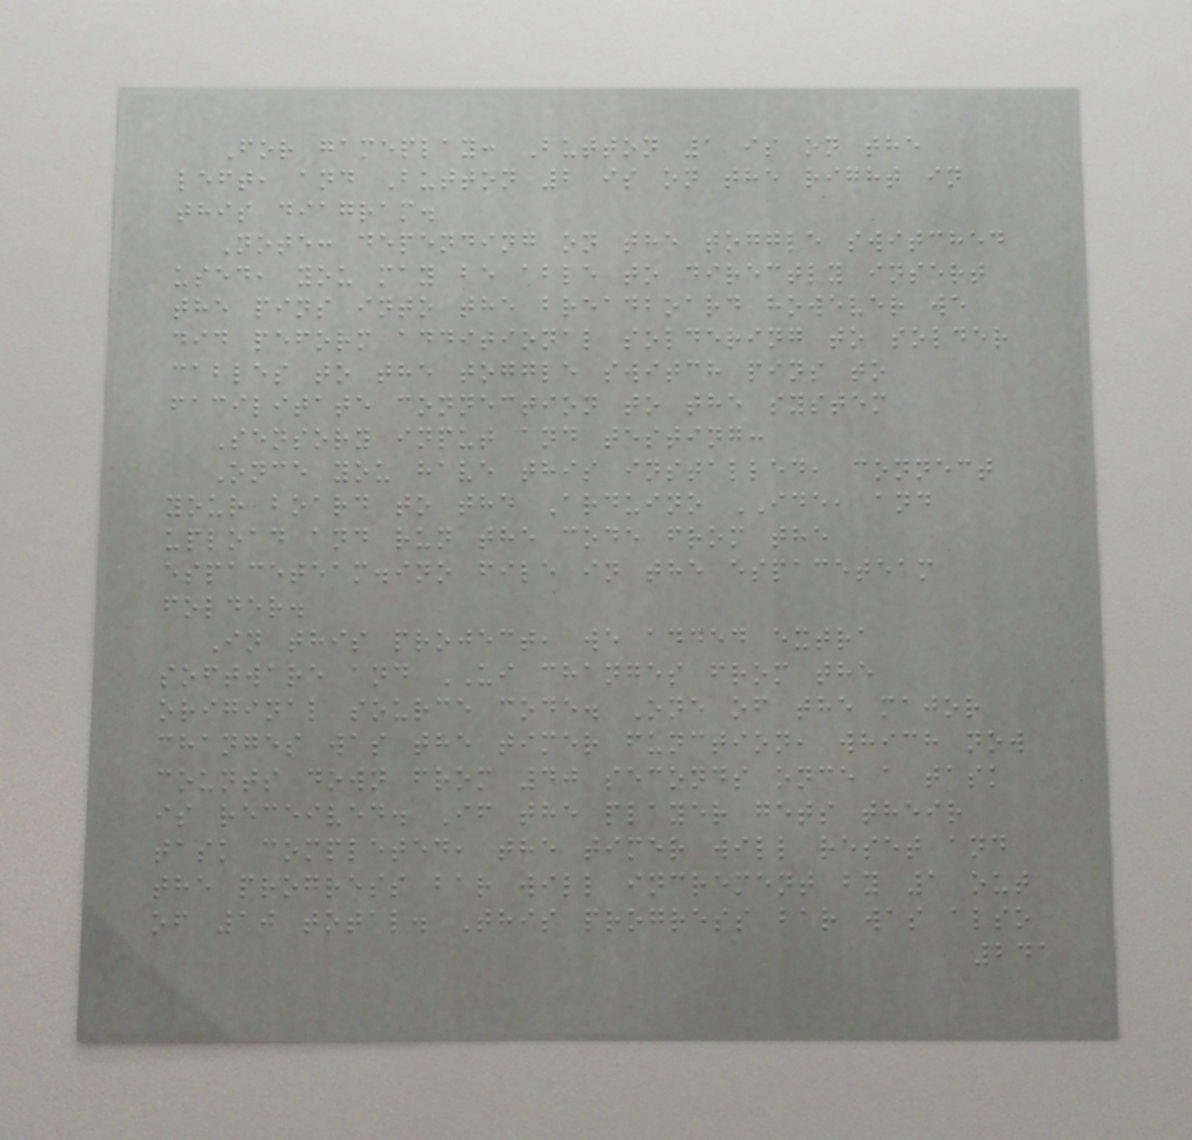For gameplay: Button 1 is on the
left, and Button 2 is on the right in
this diagram.
Note: depending on the toggle switched
used, you may be able to directly insert
the pins into the breadboard however we
did peform additional soldering to solder
cables to the toggle switch pins to
facilitate connection to the system
Sensory input and testing:
Once you have this installed, connect
your board to the Arduino IDE, and
upload and run the code from the
espaceteam.ino file in the espaceteam
folder.
In this project, we added extra
software and UI changes from the
original source code. One of the major
changes was the timer function, which now
counts down from 40 seconds once a task
is received. If the player gets their
task completed, the timer will reset and
the progress bar will increment by 1 out
of 10 total. This progress bar was also
241
